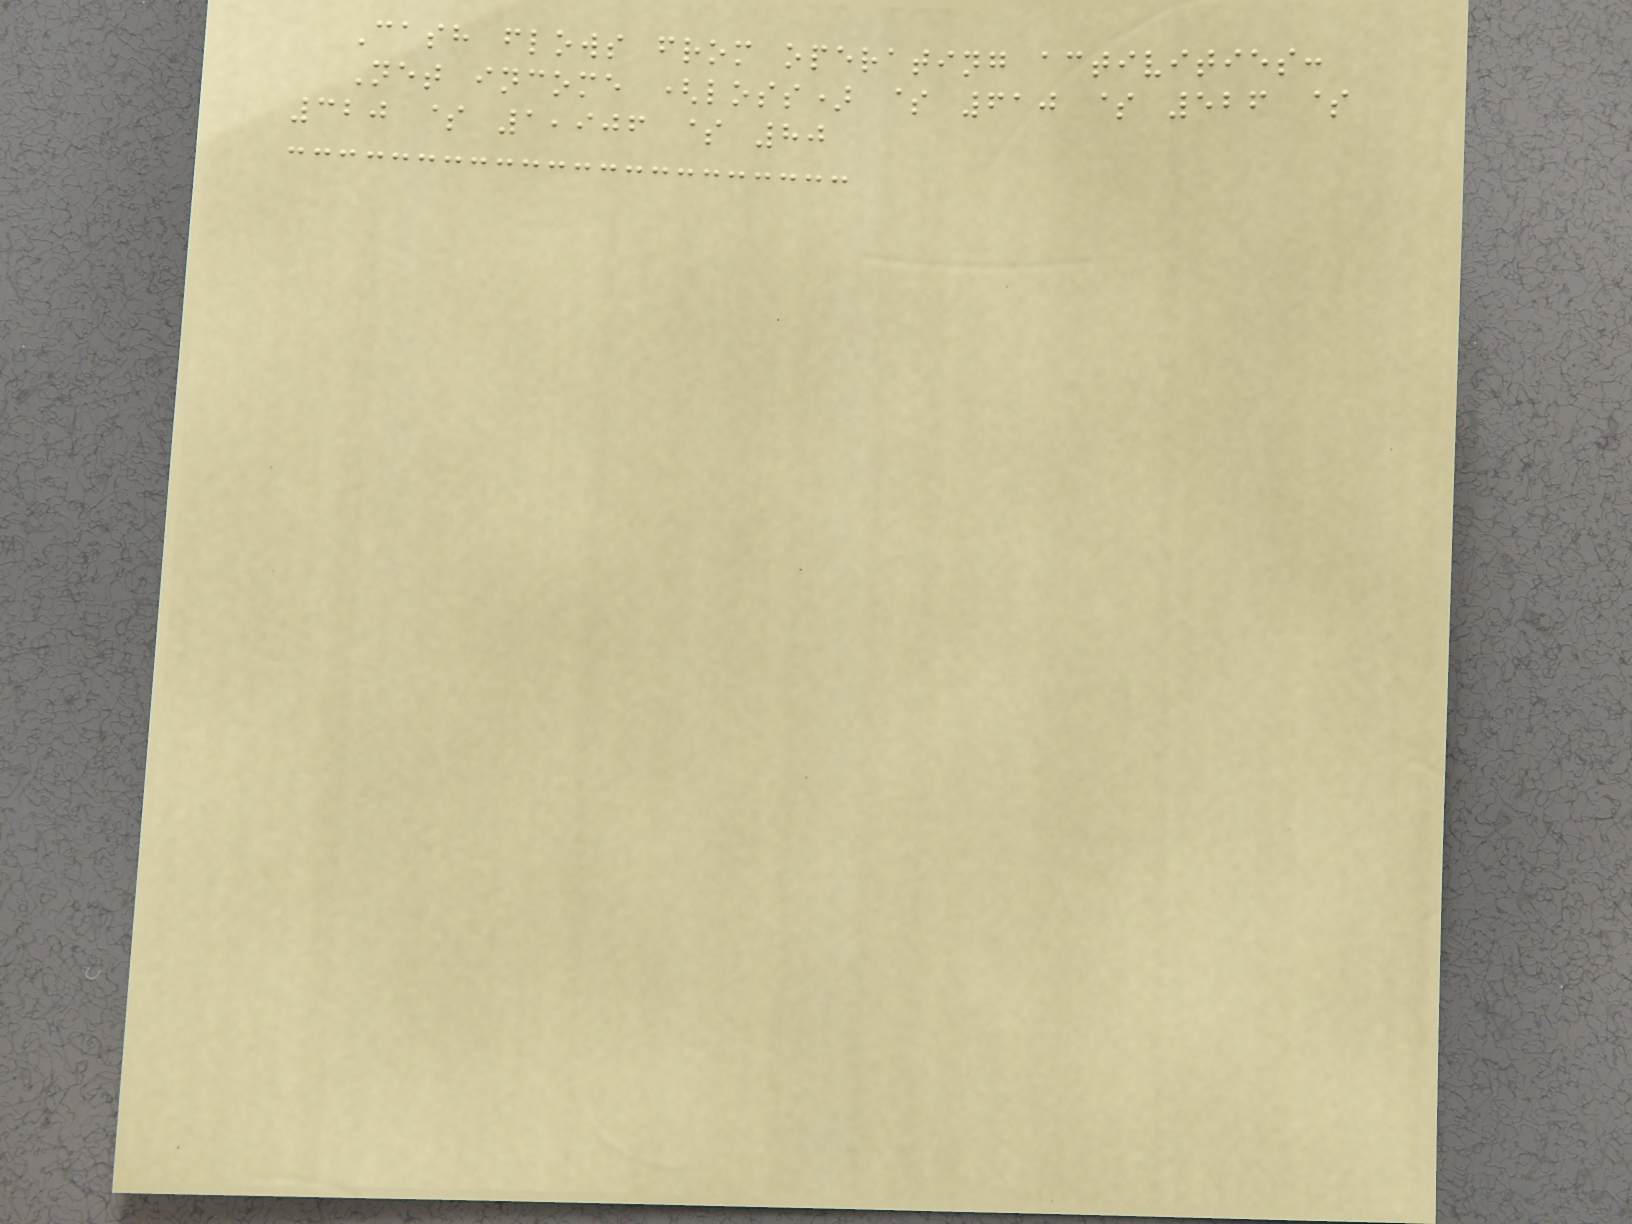Cash flows from operating activities:
Net income (loss) $ 610 $ 526 $
320 $ 1,906 $ 80
